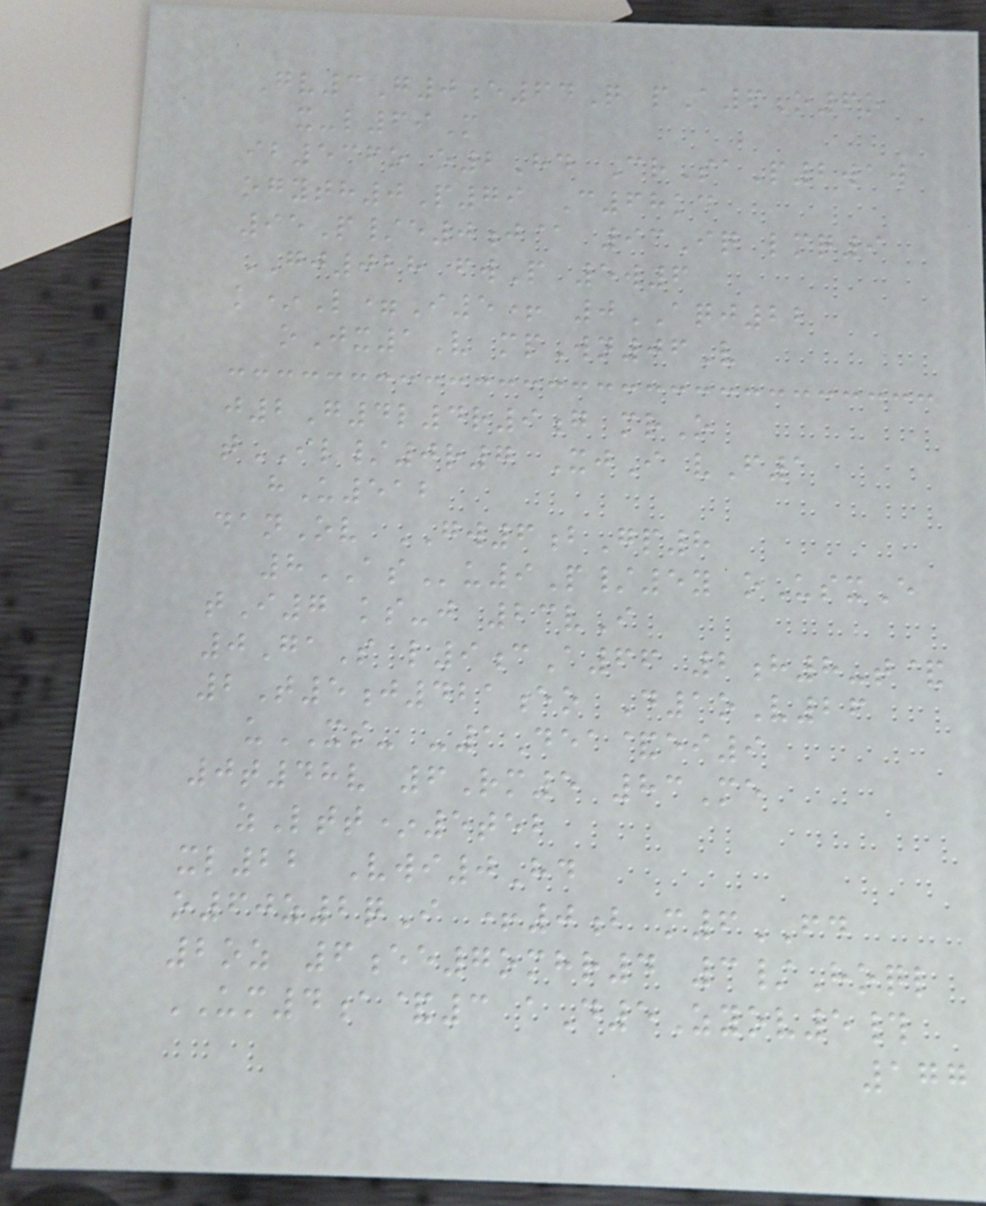Gv3G0e64Q pA6O6o
x-l69M
ib536o o2Hd CrSaP2waw
ogyth0P79 C68kd
95P/e0j@ 93Iq lmq9
GJ028 fwP 5w6
k*L=I5+ 0AQJ22
oJx1V mpWn06V
j2G4l4r9g mrO
tIL/0r7 XjI vF1
hU512
danOv GW6bGp8
8ASu9P/5y oUsxE
tI7 ks-j 23vI
0GaS l9cA66 2h8-t&
2T5j421eo D1oV26
uXS- -1Dea&ei9
0t48v 6Rm5 83Me
zLtt*5teb
xl22 Vwi0Hd
o60z2qI +0b m6FD
2oz 6ee7omhr4 3/Hoql
UM4a&3 aD5Zyov5#
177
